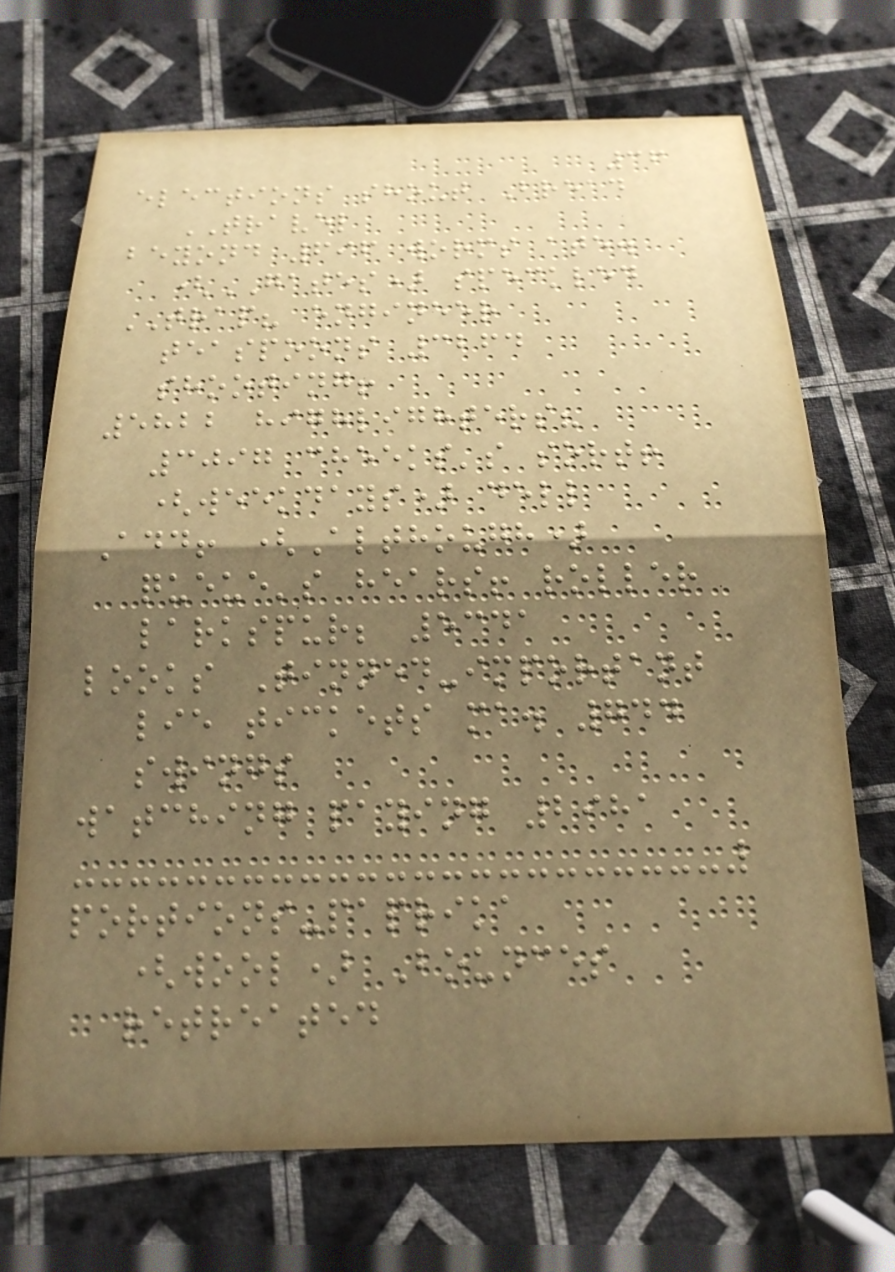36
elections shout Bread
TRAVEL
beyond 696 worms ate.
(GATES) speckled
TRAP? engineer
teaspoons 3264
shooting!
5822 highlighters?
3097 cheeks's sort!
(weekdays) dell
Add! (Although)
queue's hears! roller
larkspur; 5341
looks Tinned-important
lie tickets ma. 744
swings
watching paying 2981
portions-paprika
(wool) Bounces
retreated
